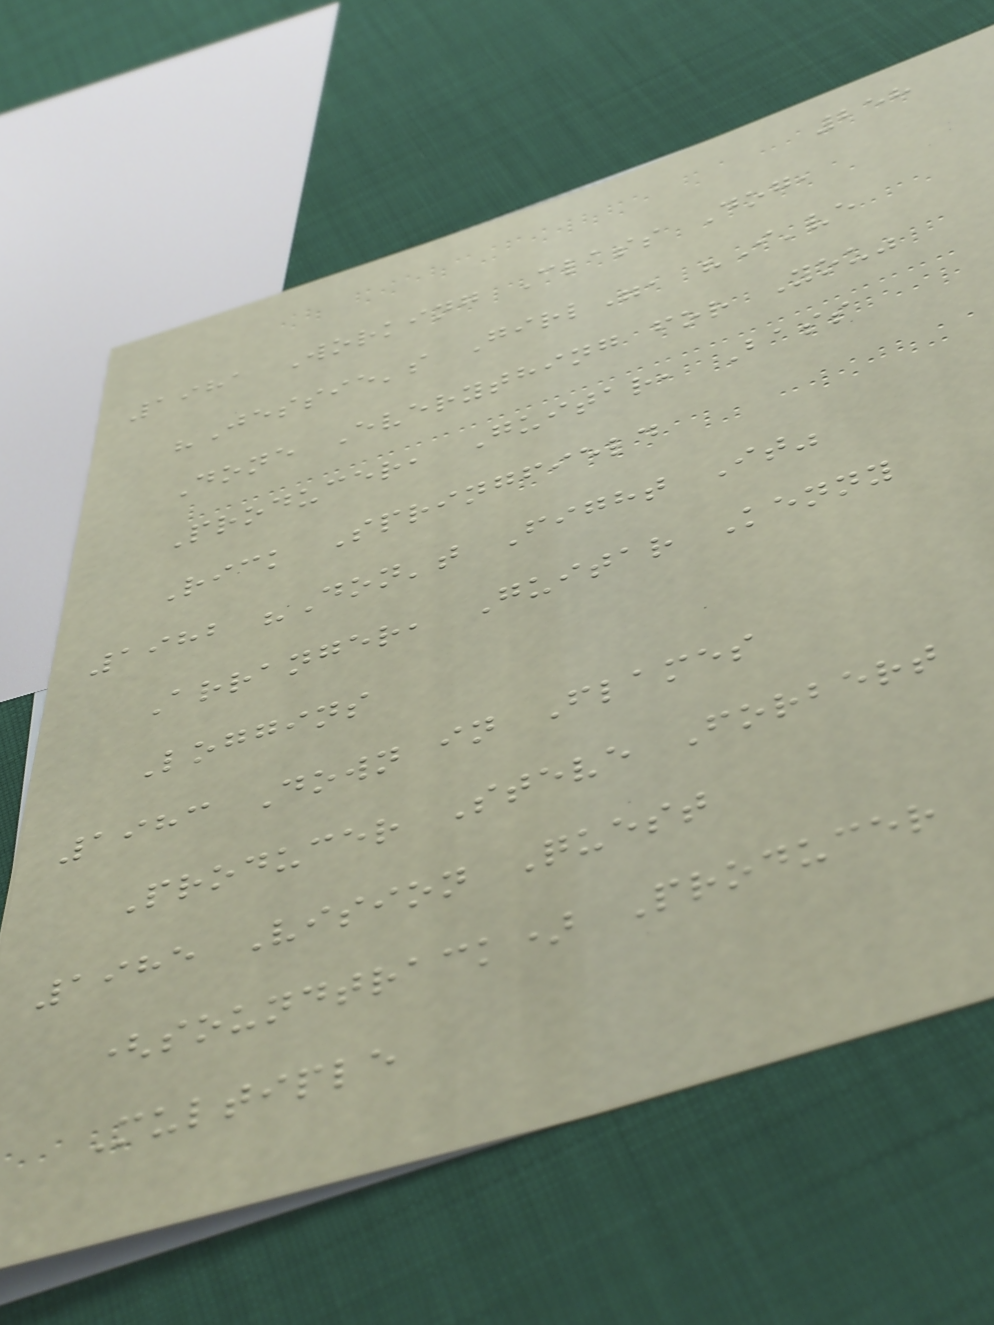258
1981 Working Class Dog,
"Jessie's Girl", "I've
Done Everything for You"
Producer, Guitar, Bass
Rick Springfield
1982 "Don't Fight It"
Arranger, Guitar Kenny
Loggins
1983 Down in Flames
Producer Steve Forbert
1985 Vision Quest
(soundtrack) Producer
Multiple
